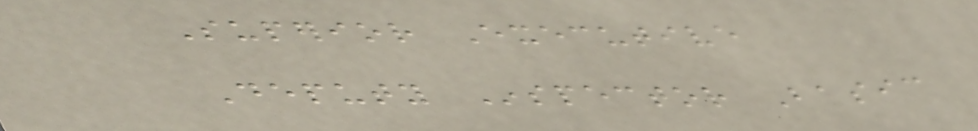Superior Executive
Deputy Inspector Basic
